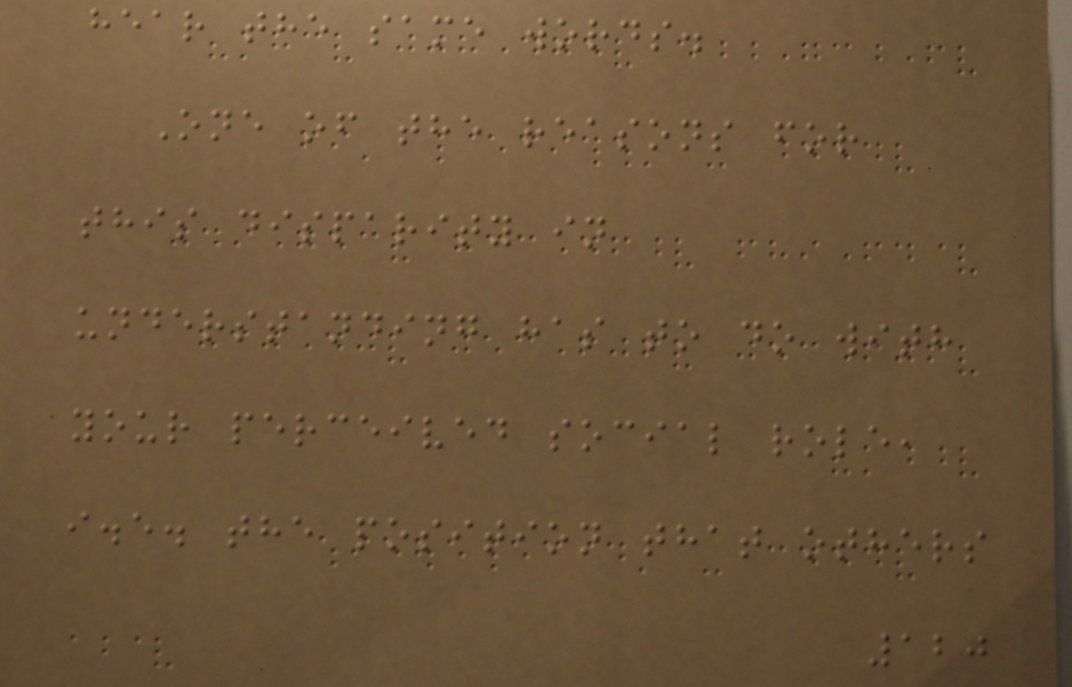hear the same words.
One of the reasons for
this disparity in
understanding has to do with
your perceived social role,
i.e. the position that others
120
